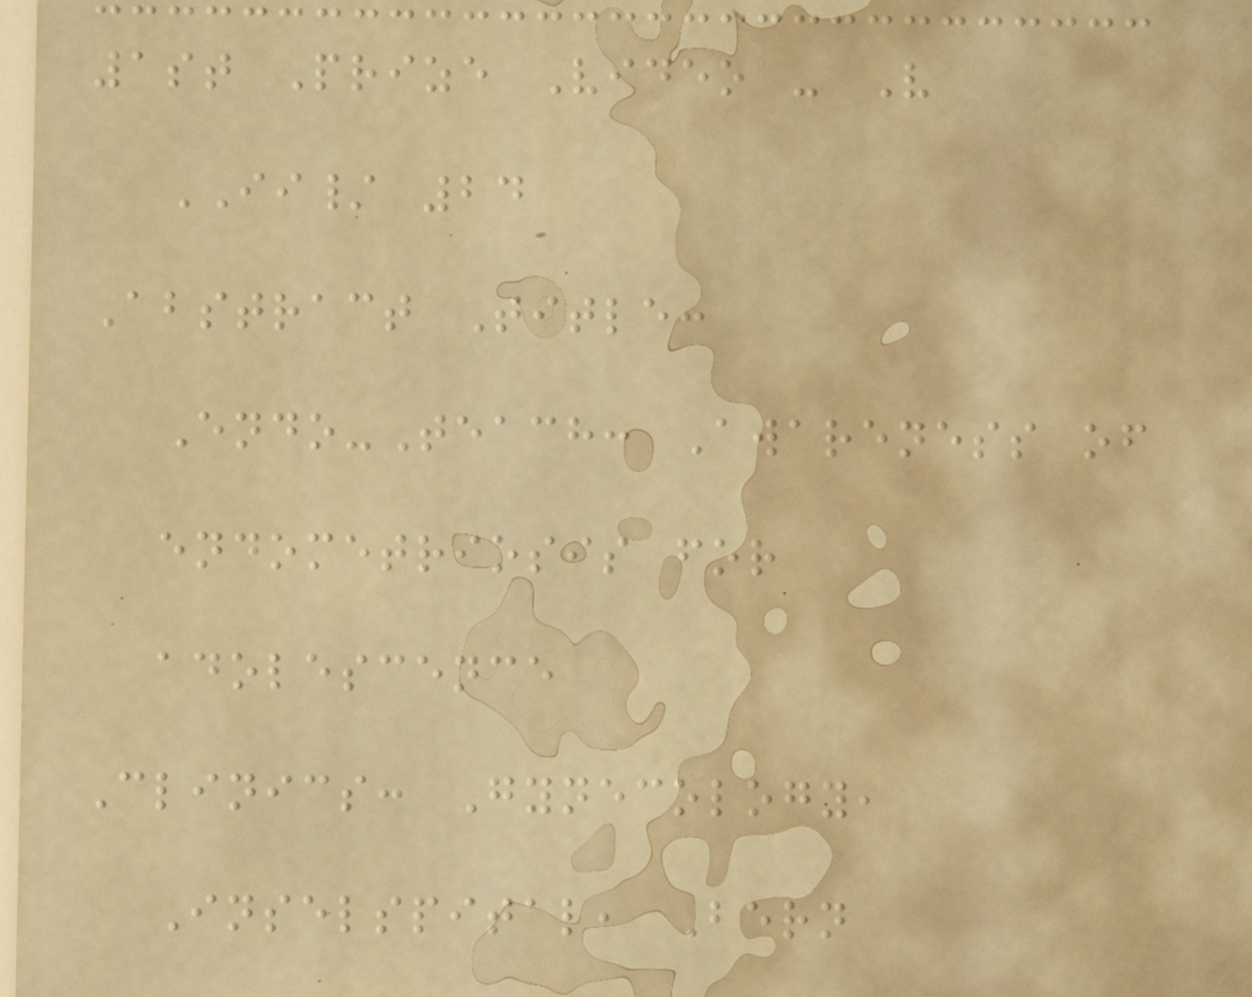1st Prize Video - V
II/ 24
Abstract Title:
Endo-Teach: Awareness of
endometriosis for
adolescence
Clinics: Gynecology,
Inselspital, Bern
